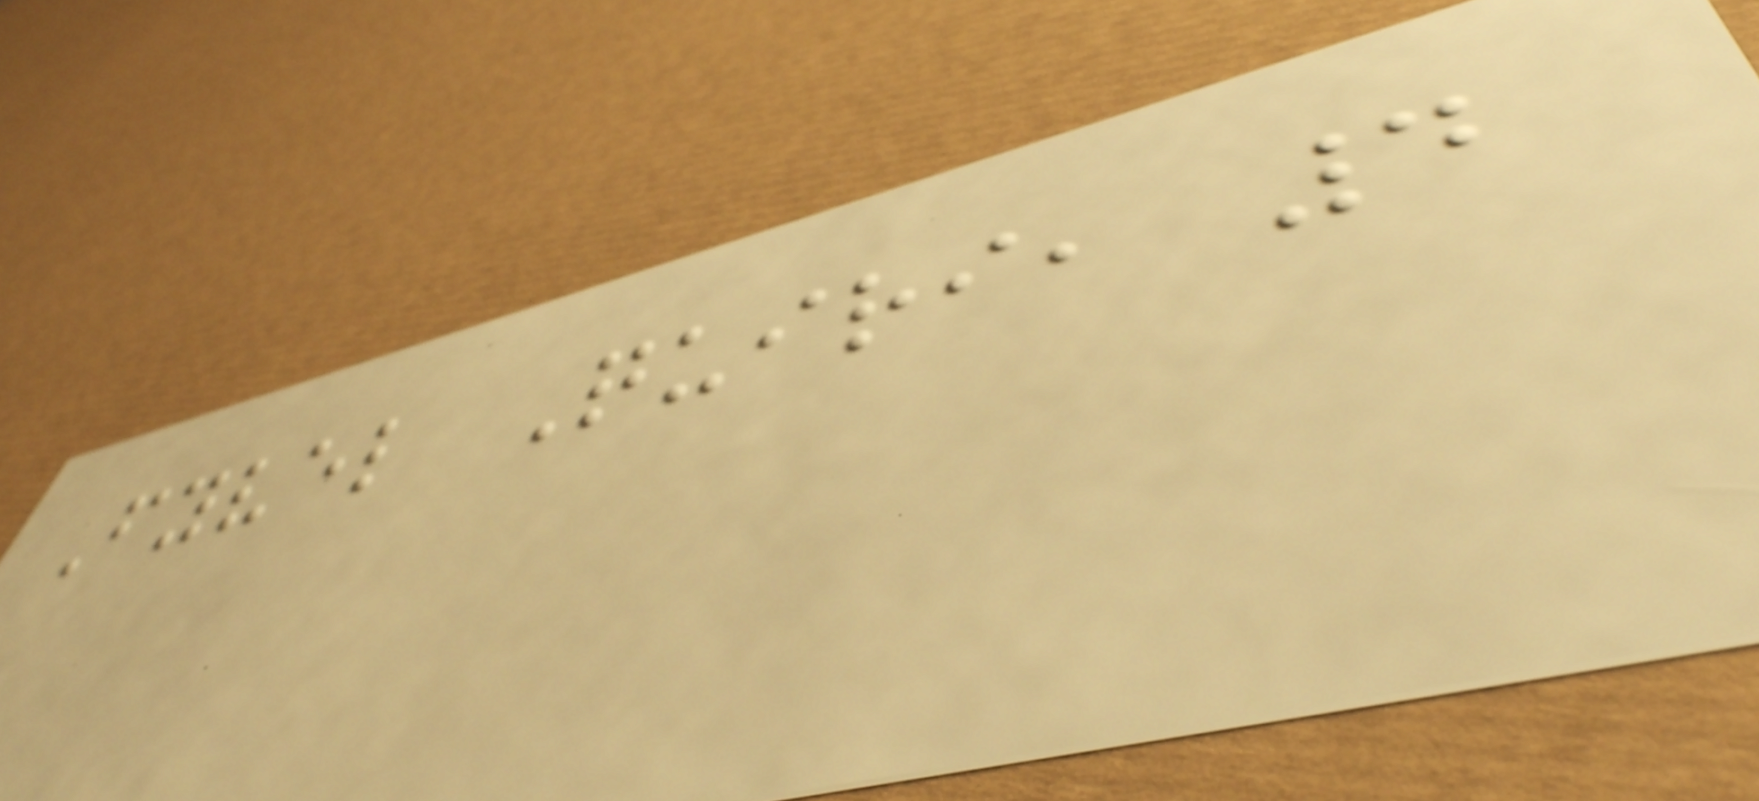Fyvel Quiri, 4
